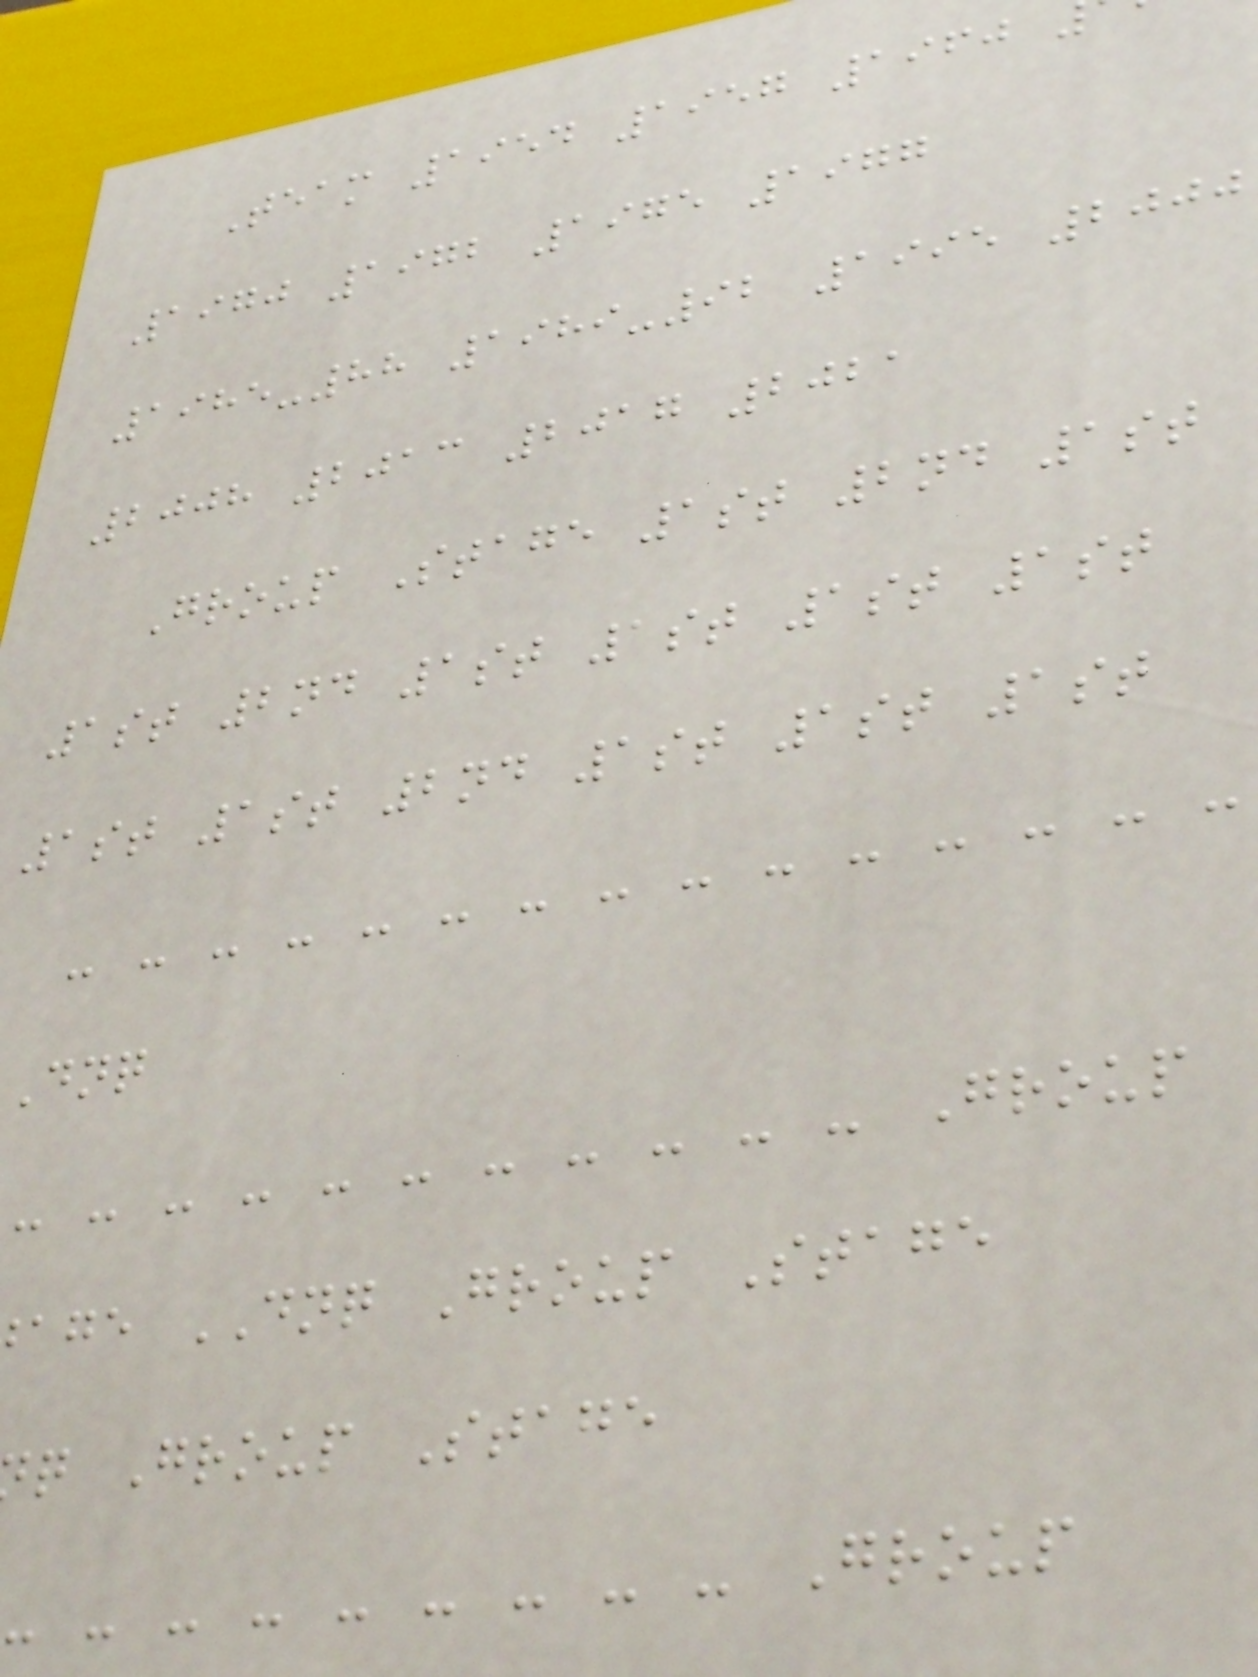Team 1954 1957 1960
1970 1972 1975 1977
1985-88 1989-92 1995 2000
2008 2013 2017 2021
Group Stage 1st 2nd 1st
1st 2nd 1st 1st 1st 1st
1st 1st 2nd 1st 1st 1st
- - - - - - - - - - - - - - -
- - - - - - - - - - - Group
age DNQ Group Stage
q Group Stage
- - - - - - - - - Group
